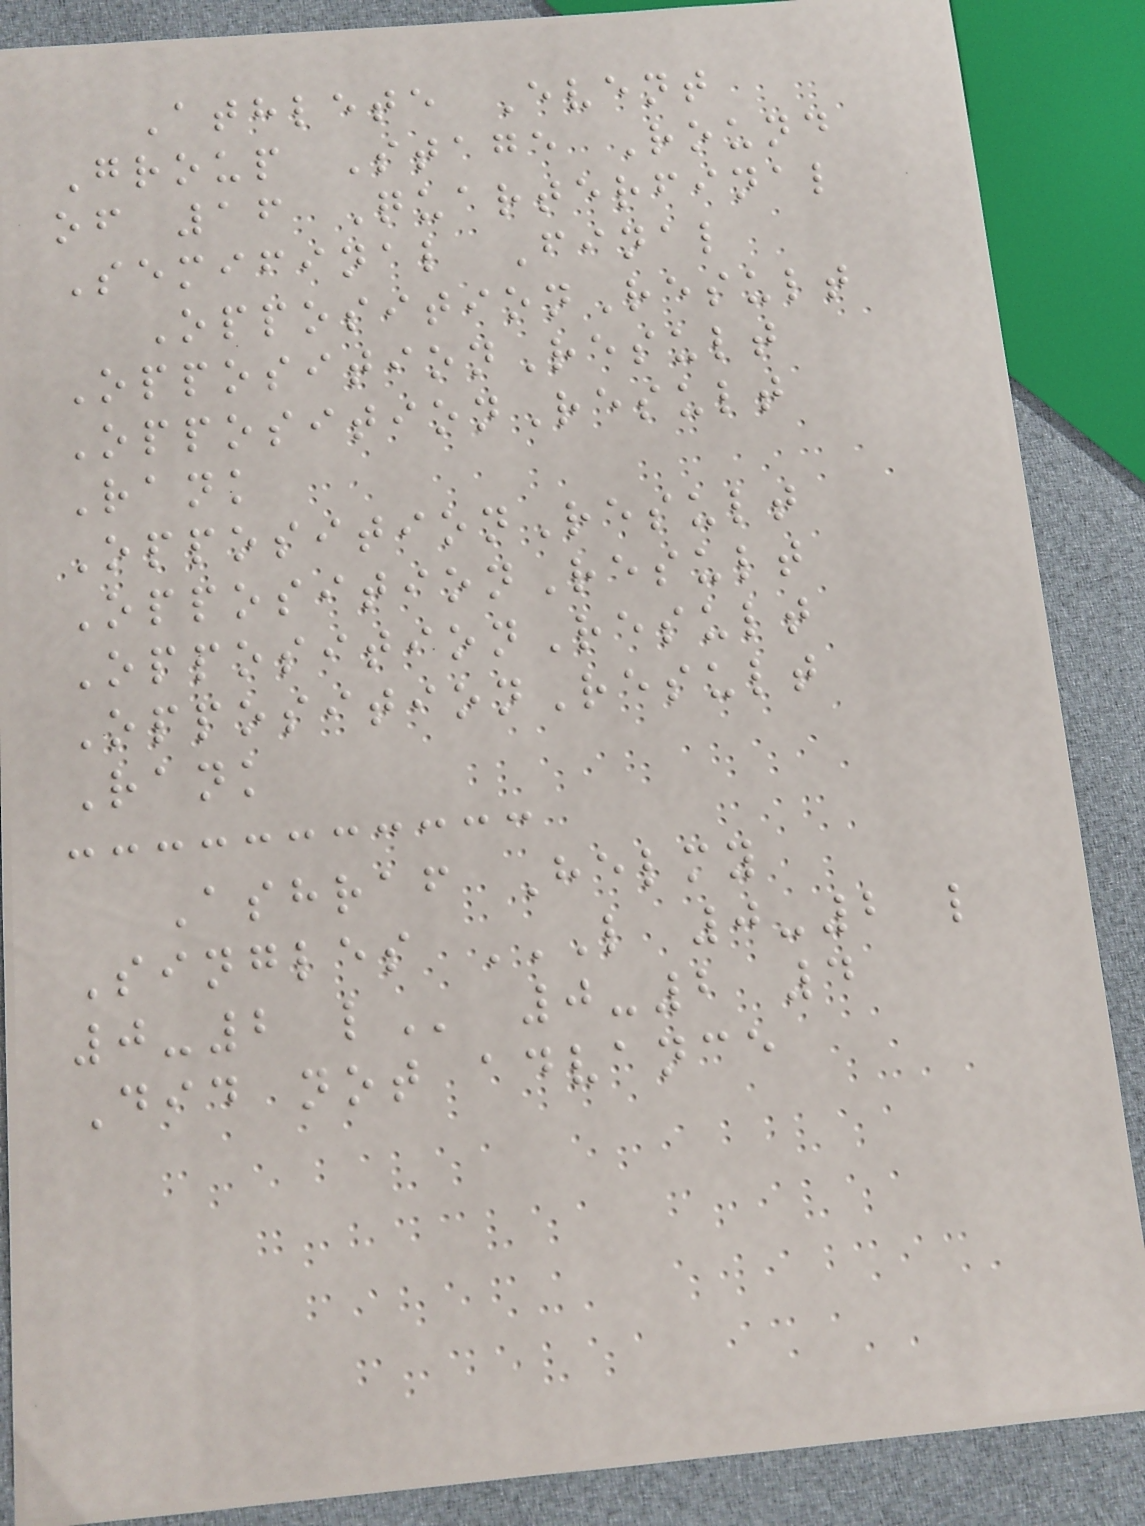Athlete Event
Group Stage Round
of 16 Quarterfinal
Semifinal Final
OppositionResult
OppositionResult
OppositionResult
Rank
OppositionResult
OppositionResult
OppositionResult
OppositionResult
Rank
Ashraf Helmy
Singles L 0-2 L
0-2 L 0-2 4
Did not advance
